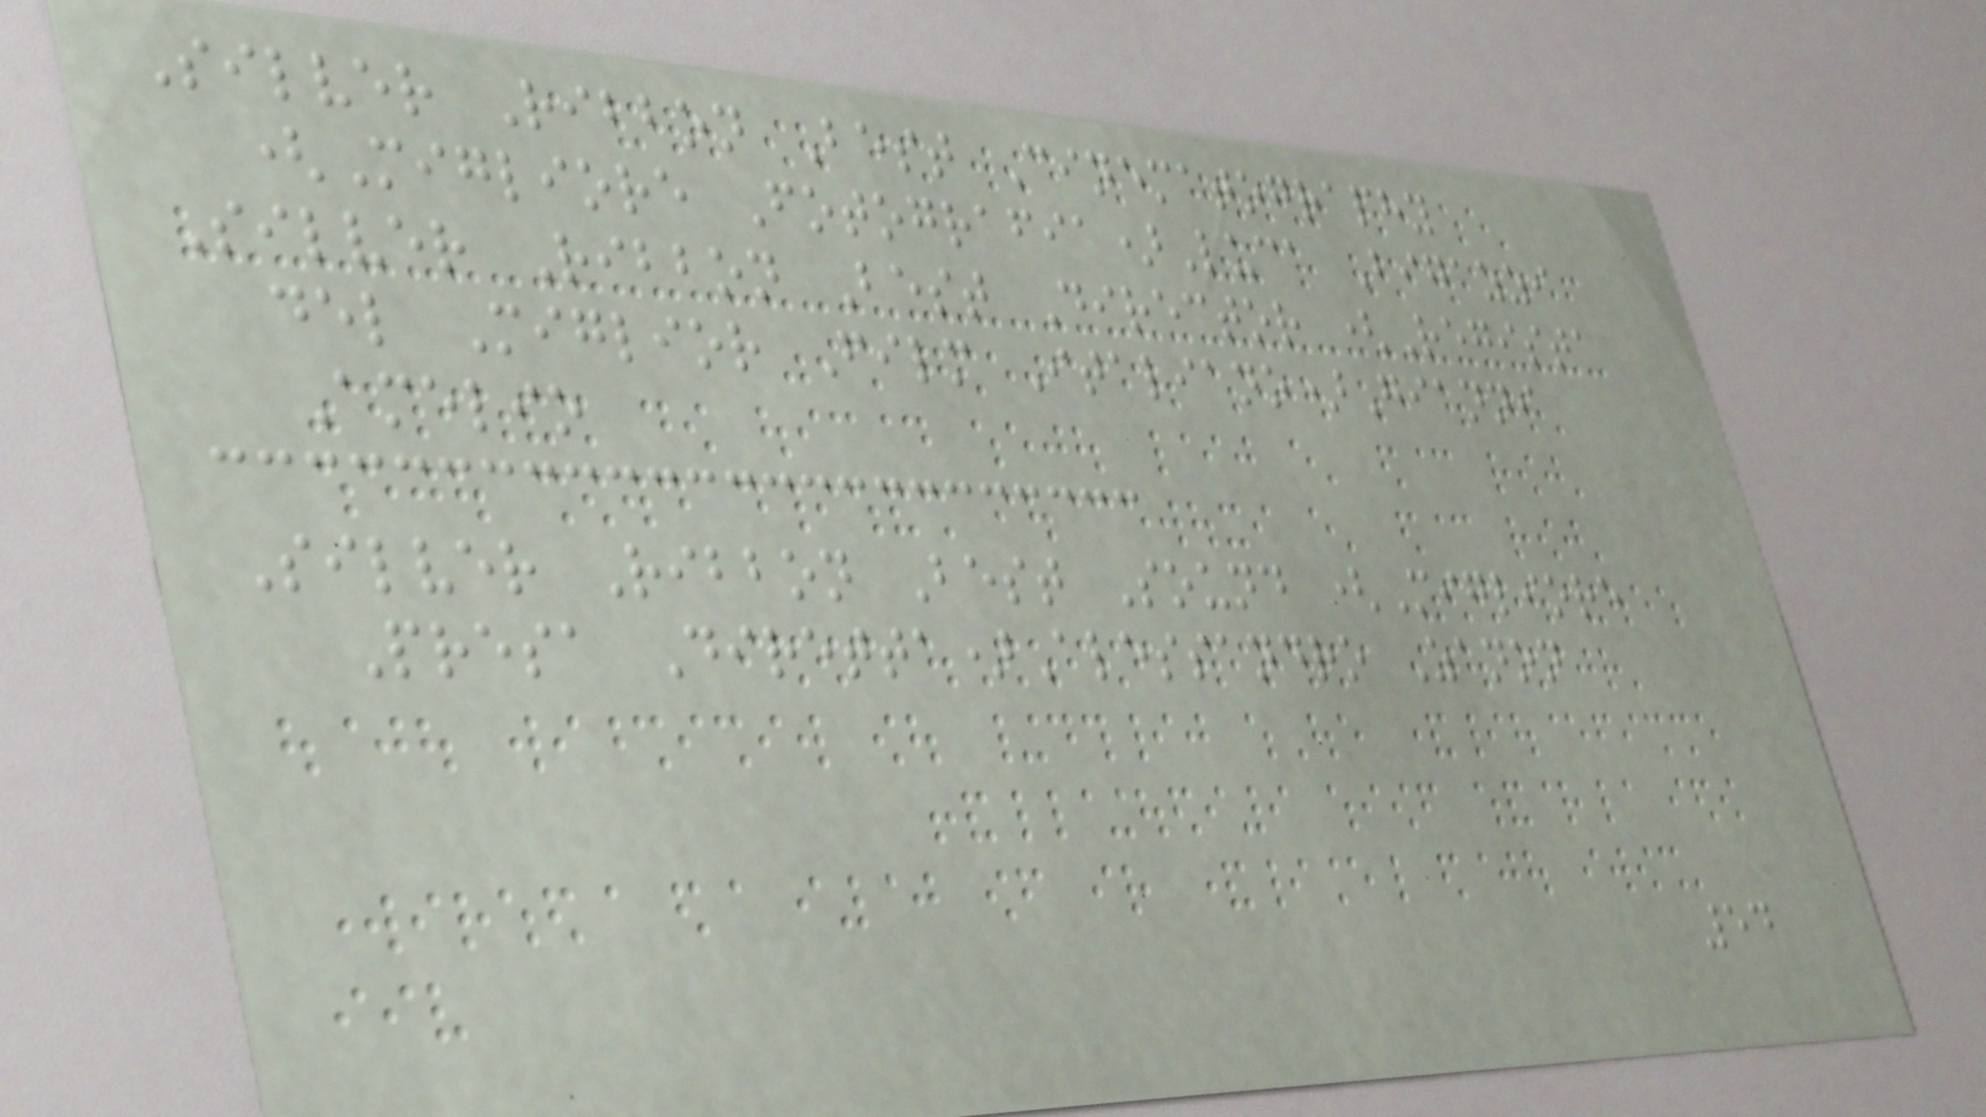Silver Ribbon Best Cinematography
(Migliore Fotografia)Luca Bigazzi
Silver Ribbon Best Director (Regista
del Miglior Film Italiano)Gianni
Amelio
Silver Ribbon Best Sound (Migliore
Presa Diretta)Alessandro Zanon
54
